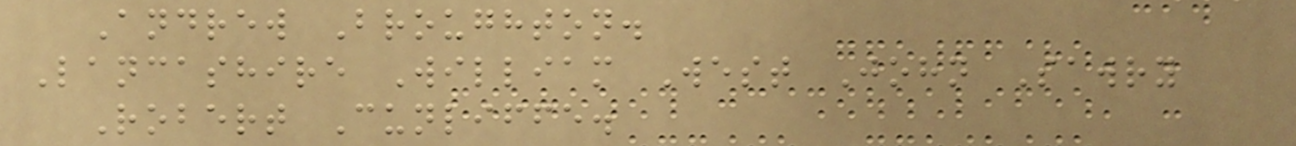Andrew Broughton.
Lancashire William West John Sawry
Robert Cunliffe.
